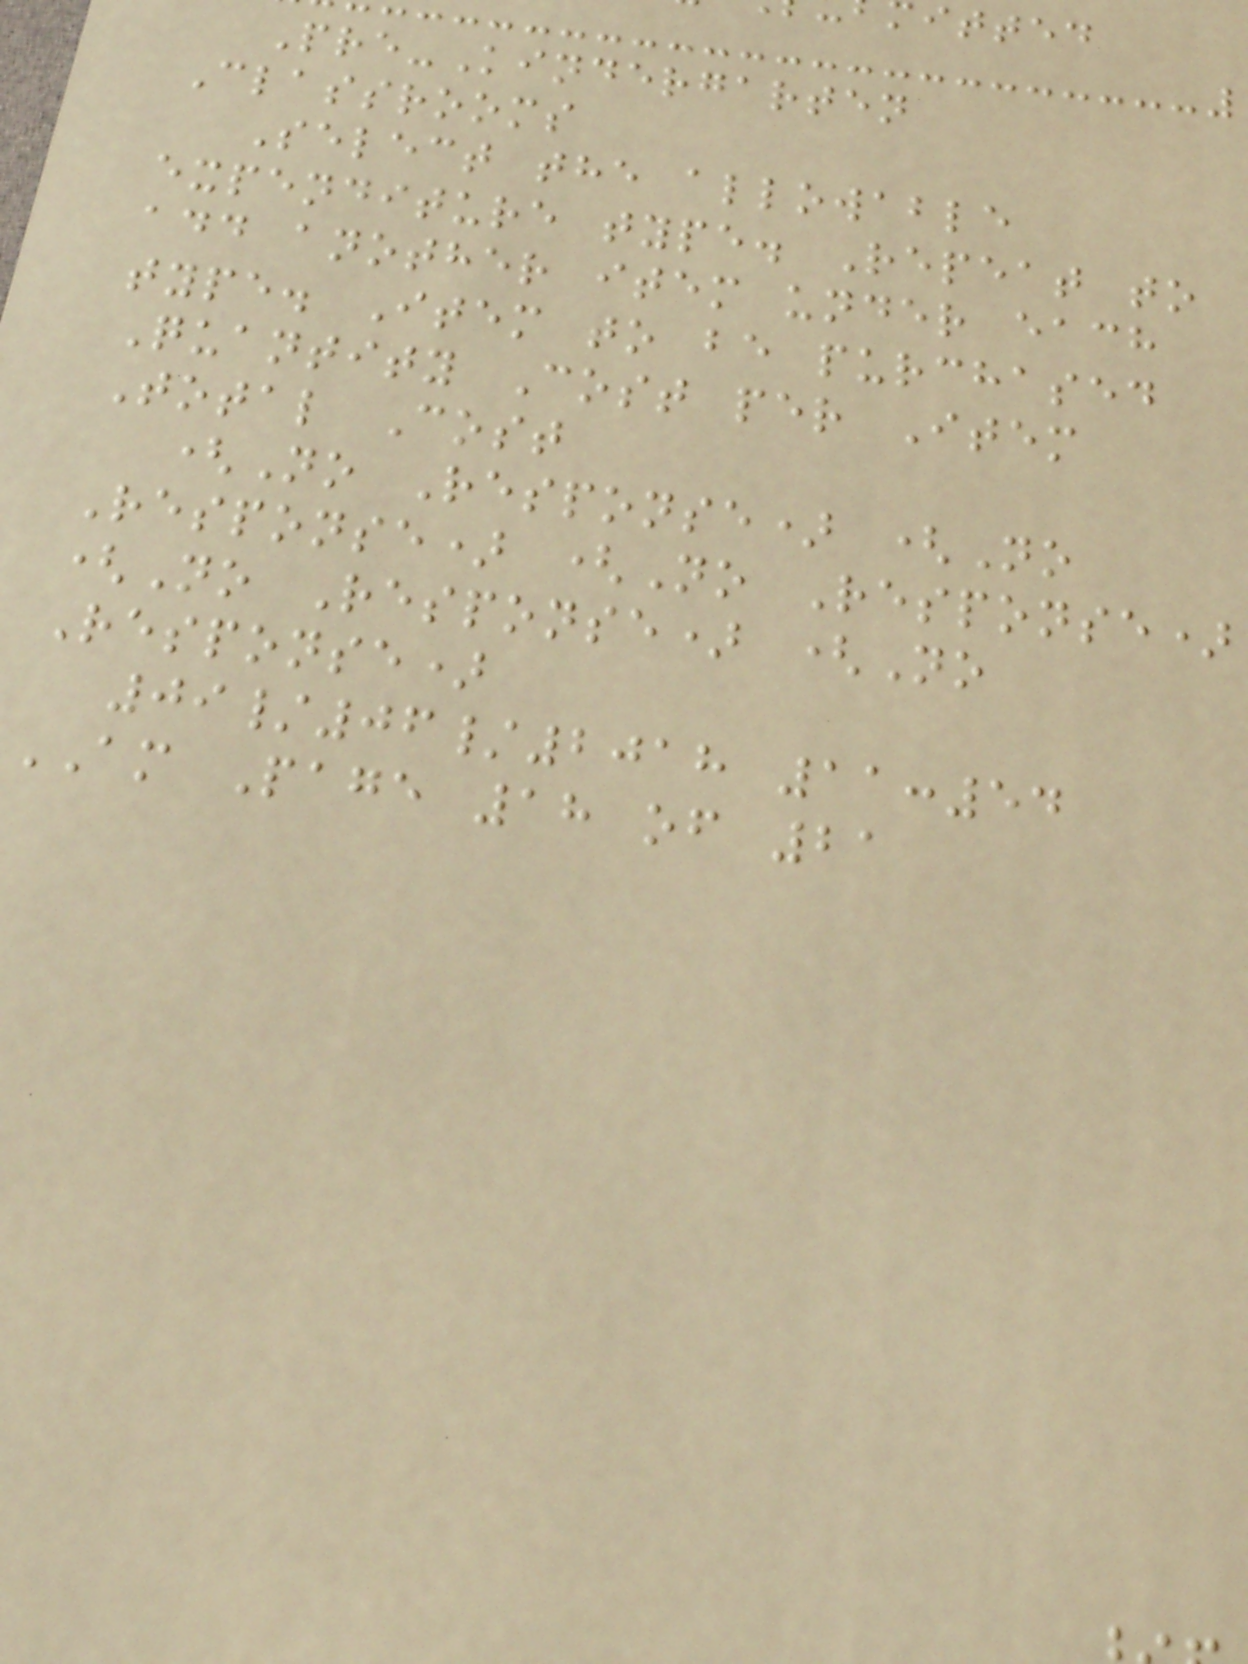Pre-Kindergarten
Classrooms
Select the allowable
expenditure type. Repeat to
add another item under each
type. Item to be purchased
Quantity Cost per Item
Total Cost
(No Response) (No
Response) (No Response)
(No Response) (No
Response)
09/06/2018 11:54
AM Page 18 of 21
